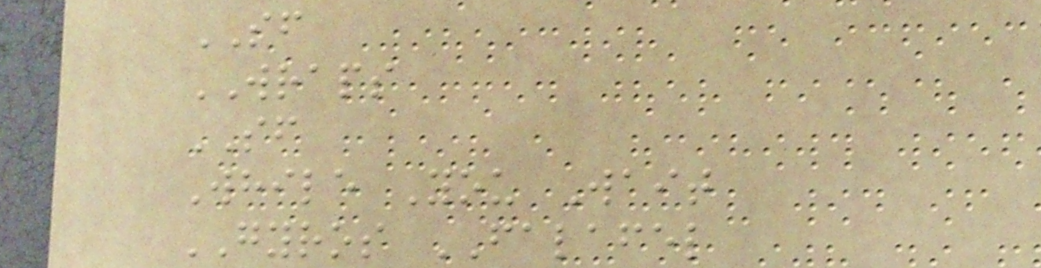SF
WRAPS
SF
While You Wait
GYROS FALAFEL
